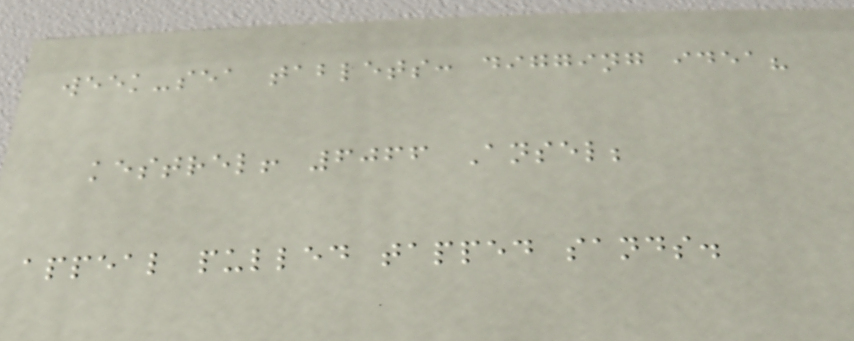week-sea tablets: digging idea?
kestrel! 6066 Ansel;
appeal pulled tapped sands.
